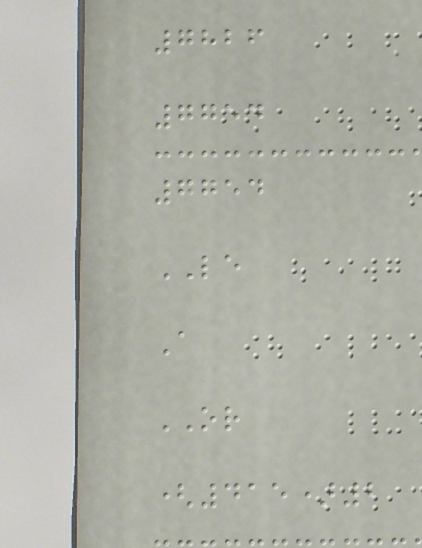7826
7754
7754
LE
A
OR
(415)2
